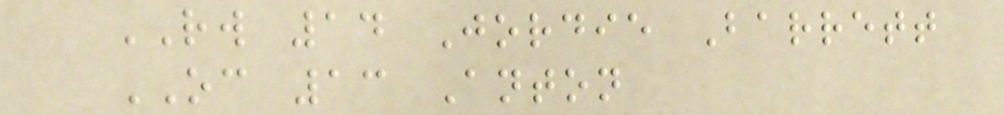RW 14 Jordie Barrett
OC 13 Anton
